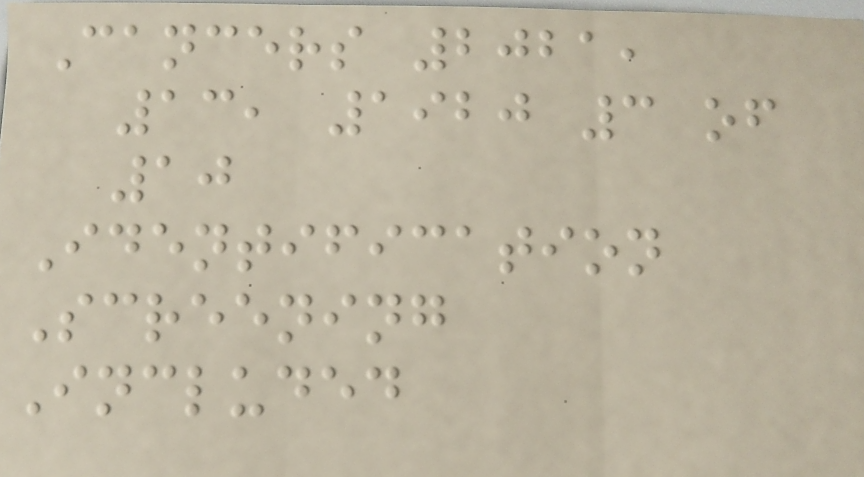Cancers 2021,
13, 1920 3 of
10
Identification
Screening
Included
